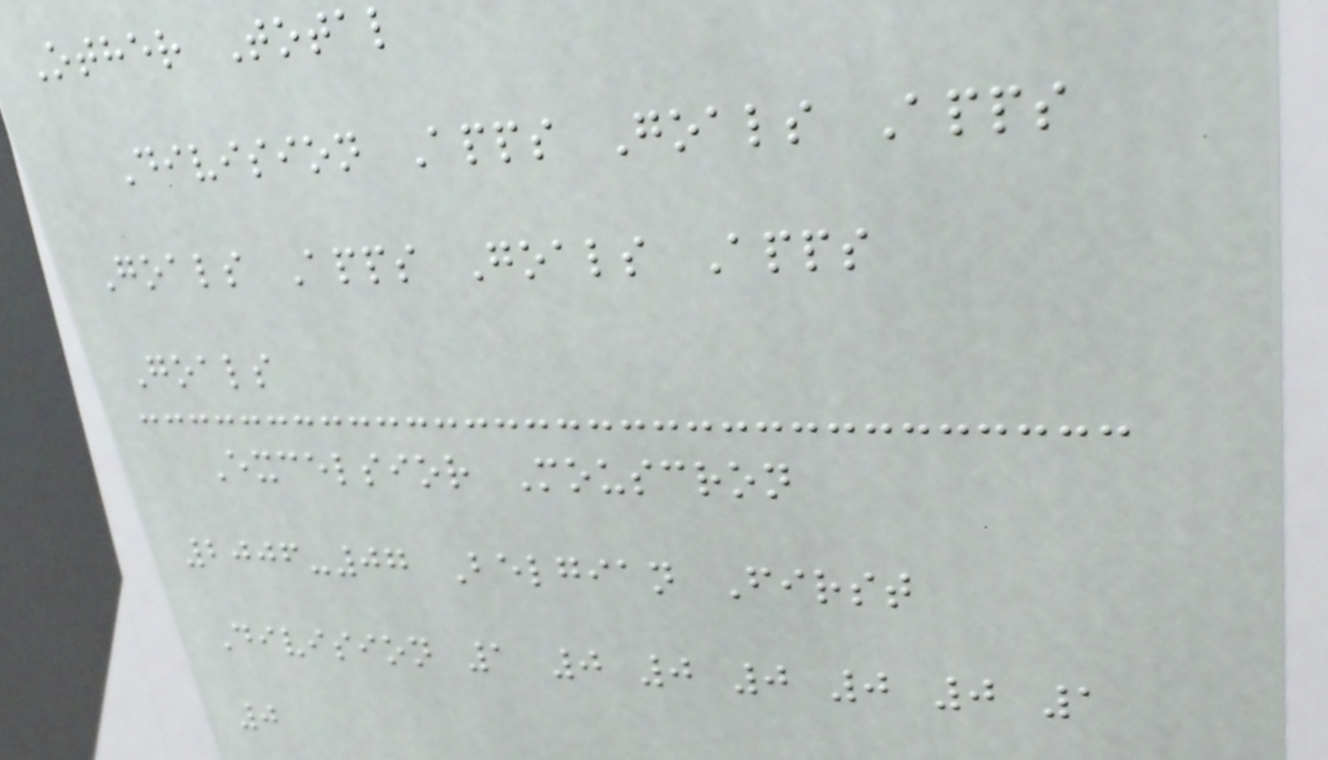Other Total
Division Apps Goals Apps
Goals Apps Goals Apps
Goals
Excelsior Mouscron
2006-07 Belgian First
Division 1 0 0 0 0 0 1
0
